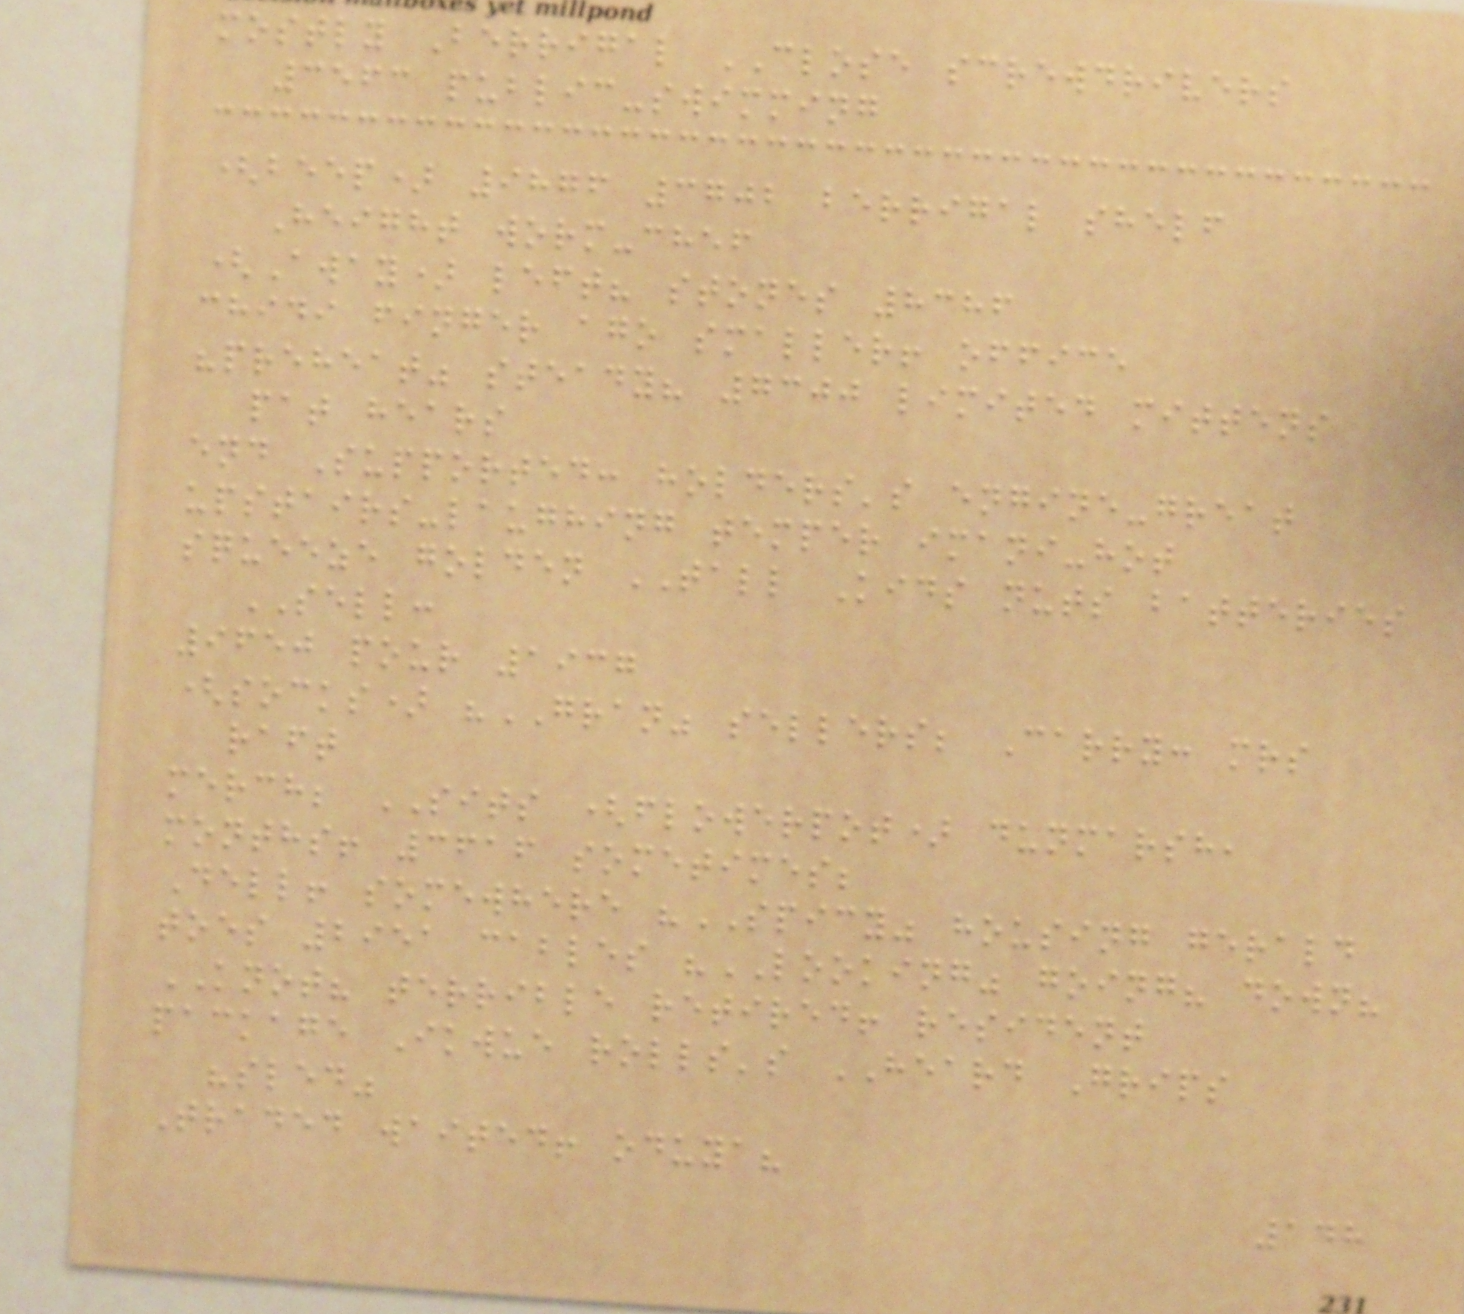mostly Berrigal CLOSE screwdrivers
3563 public-swimming
(beep) 9876 3702 berrigal shelf
Height worm-chef
(Away) left? stones 8386
chidi finger ago smaller! office
"preheat" steady? 7300 limited mittens
pat hears
end Supported: holders's engine-great
upstairs-laughing temper imani-hot
squeeze golden TALL Kids nuts batteries
SELL:
9650 pour 1937
(socks) "GRAN" sellers; Carry: mrs
raft
merch; SITS (flowerpot) dunmarsh,
months! 3616 sometimes;
Dell! somewhere "SPICY" housing gerald
toes 2951 cables "LOOKING" going? down?
KNOT? terrible retired! resident
package Ikwue rolls's HEARD Grips
"sled"
Traded waited! oduya?
148
